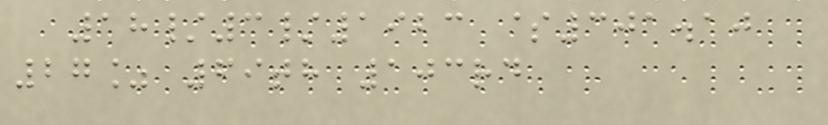18/3/1923 $301.10
27% 69th 103rd
